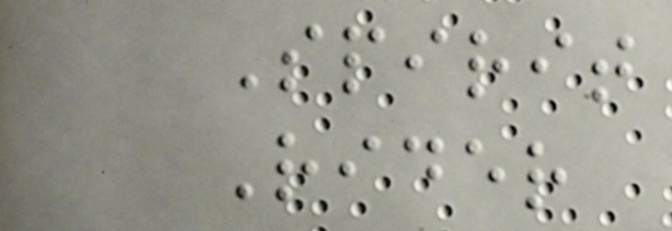Spirit
Rider
